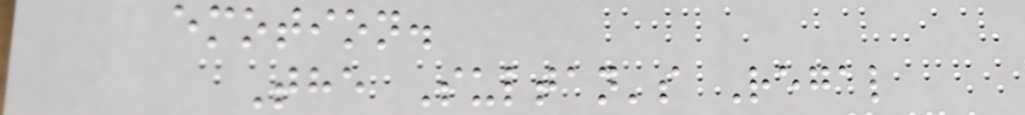emotion.
The Sultan's Regal
